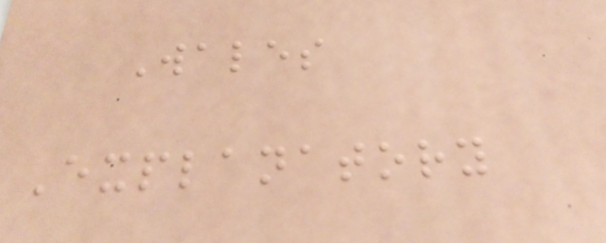Wales
Explanatory
